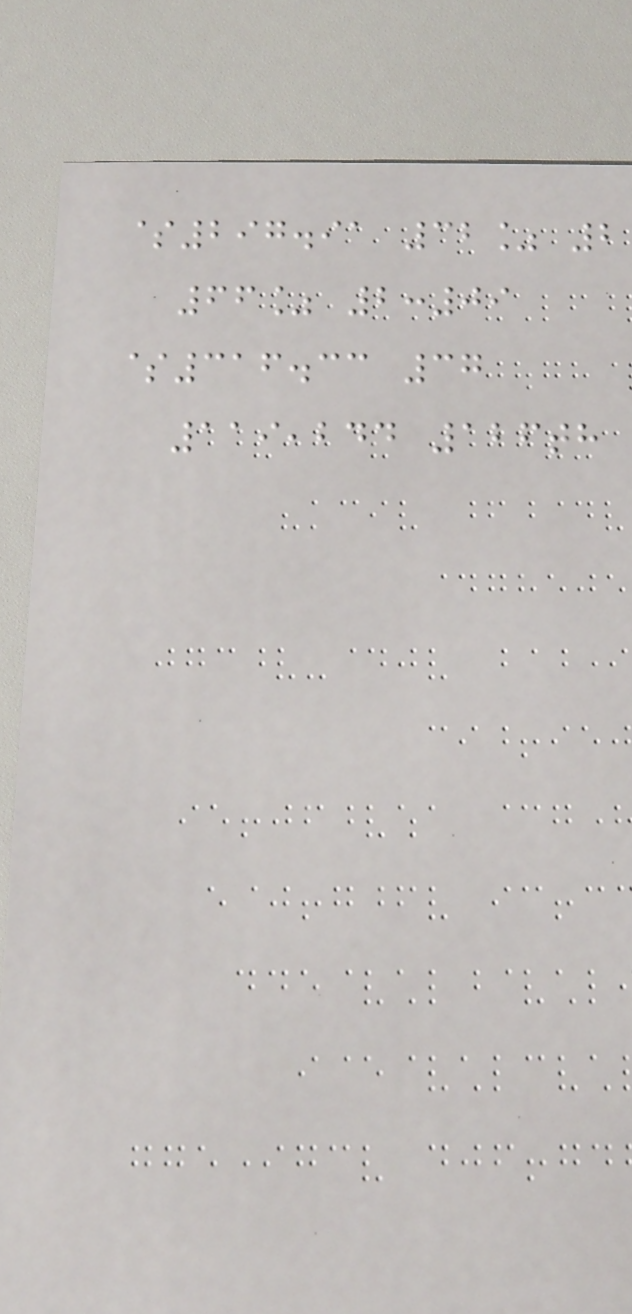$297.91 32% 2
66% 2:09
$316.33 37
119,244 126th
